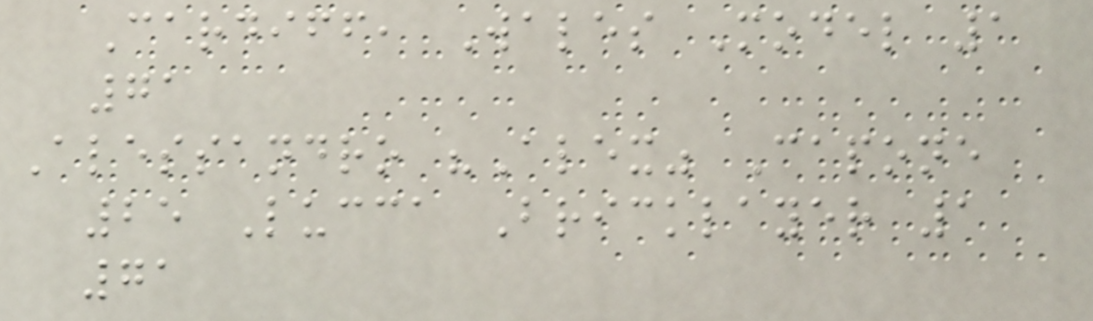Cardiff, Wales Model 1
71
Alessandro "Alex" Capone
25 Lucca Bricklayer 1
71
